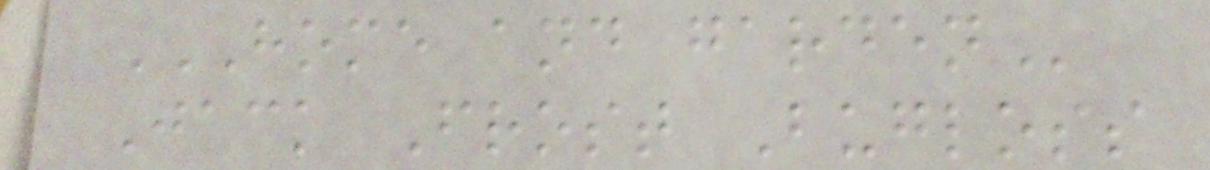HOME AND GARDEN
Jack Frost Bugloss
